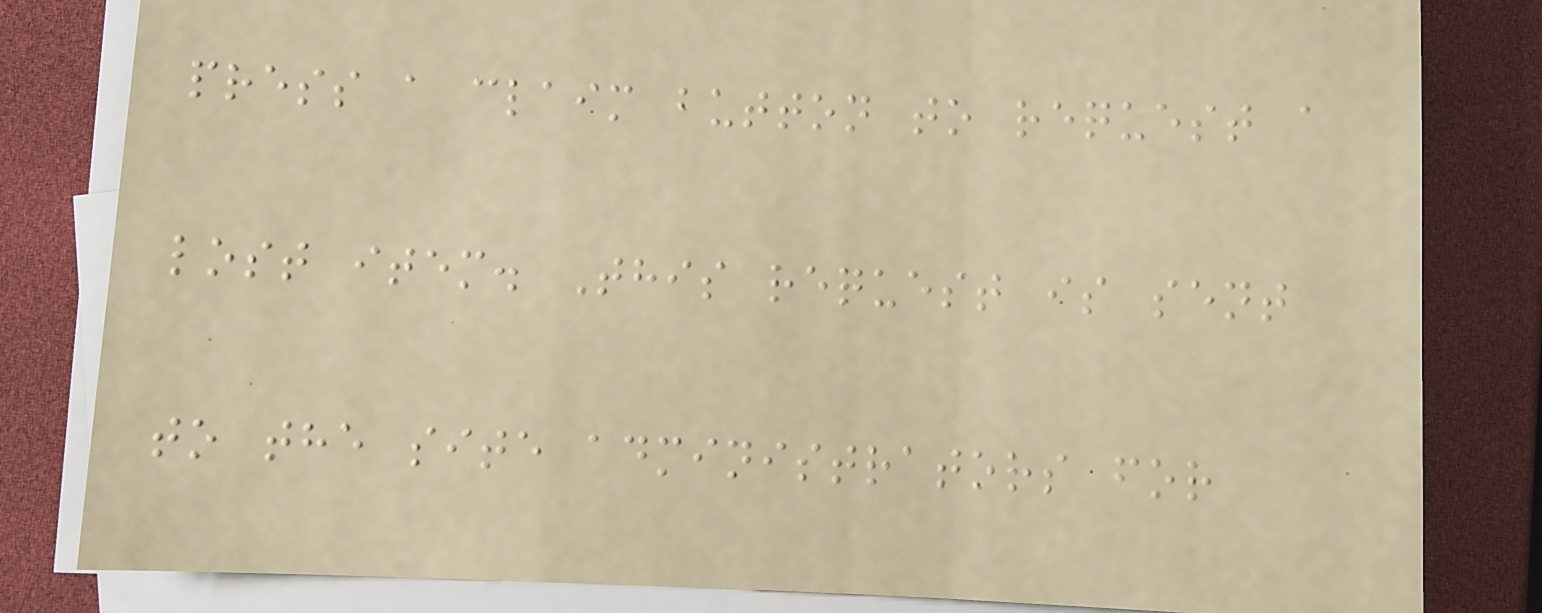press a claim button to request a
lost item. This request is sent
to the site administrators for
